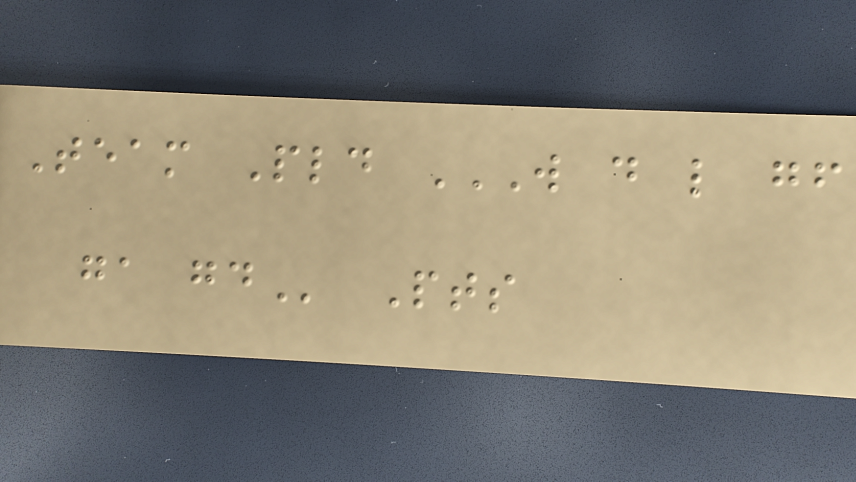Team Pld W D L GF
GA GD Pts
